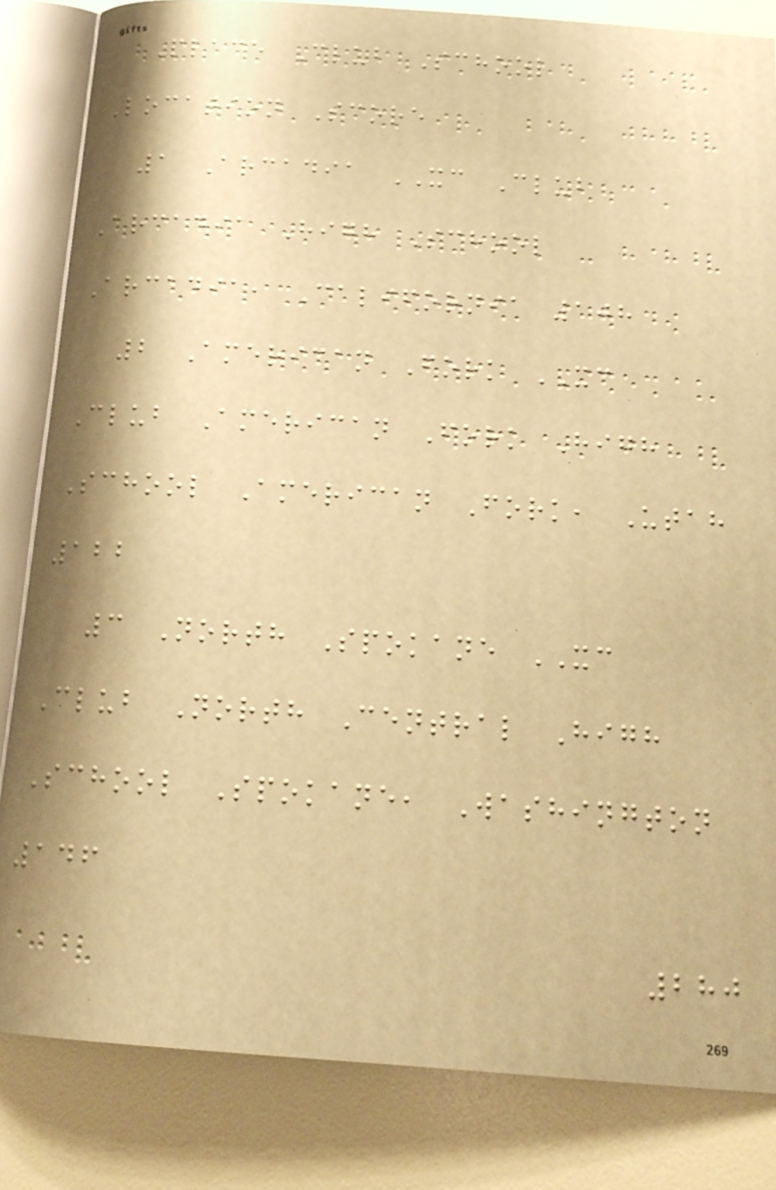Place Club School
Location Score
1 Arcadia XC Club
Arcadia High School
Arcadia, California 108
2 American Fork XC
Club American Fork High
School American Fork, Utah
122
3 North Spokane XC
Club North Central High
School Spokane, Washington
146
280
